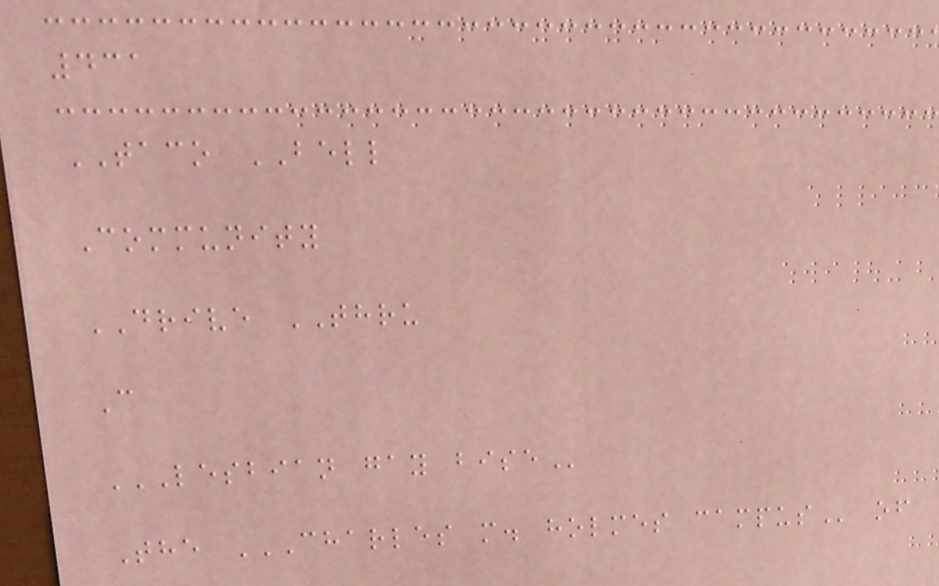431
TACO BELL
Community
DRIVE THRU
C
LESBIAN GAY BISE
The CHARLES M. HOLMES CAMPUS of
